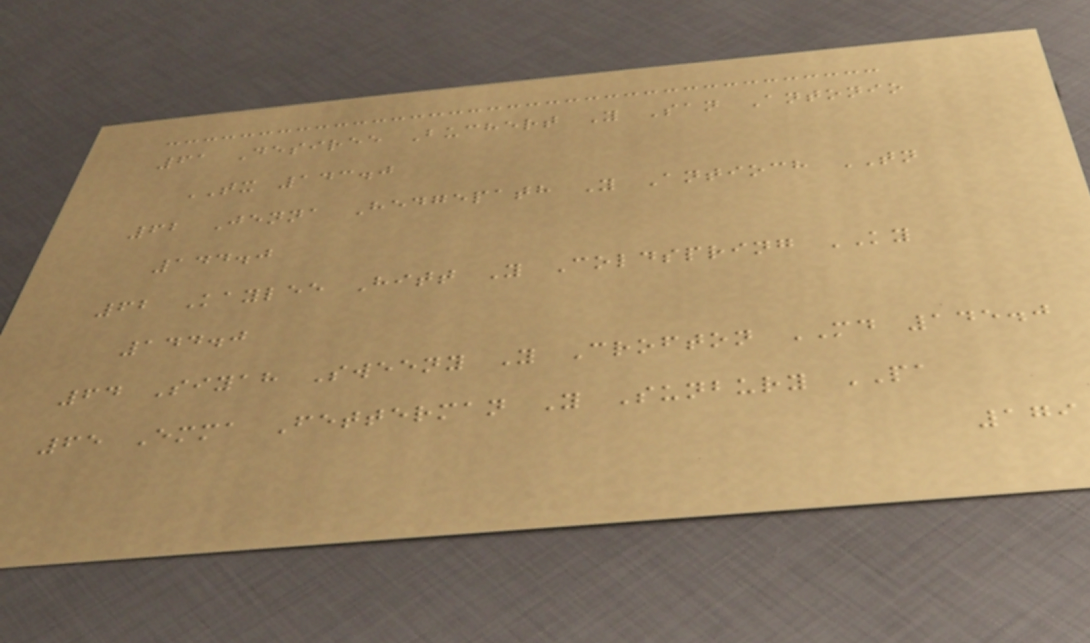61 Desiree Buchert Y San Antonio
TX 143.0
62 Jenna Hedgepath Y Antioch TN
144.0
62 Kaylee Hitt Y Coldspring KY
144.0
64 Siyah Sweeny Y Crofton MD 145.0
65 Emma Fetterman Y Sunbury PA
179
